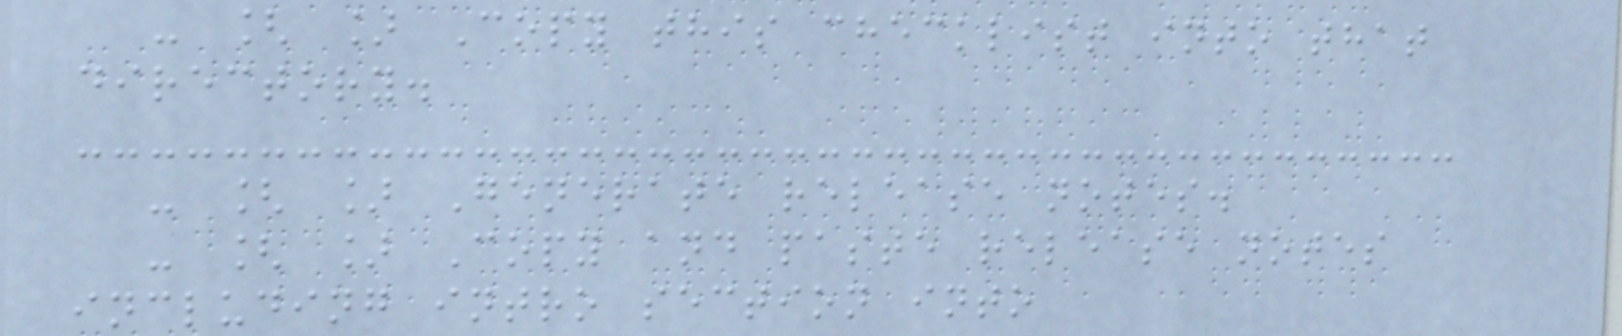- [ ] Copy this checklist into that
directory.
- [ ] Generate release notes.
- [ ] Copy and paste release notes
including intro section into
